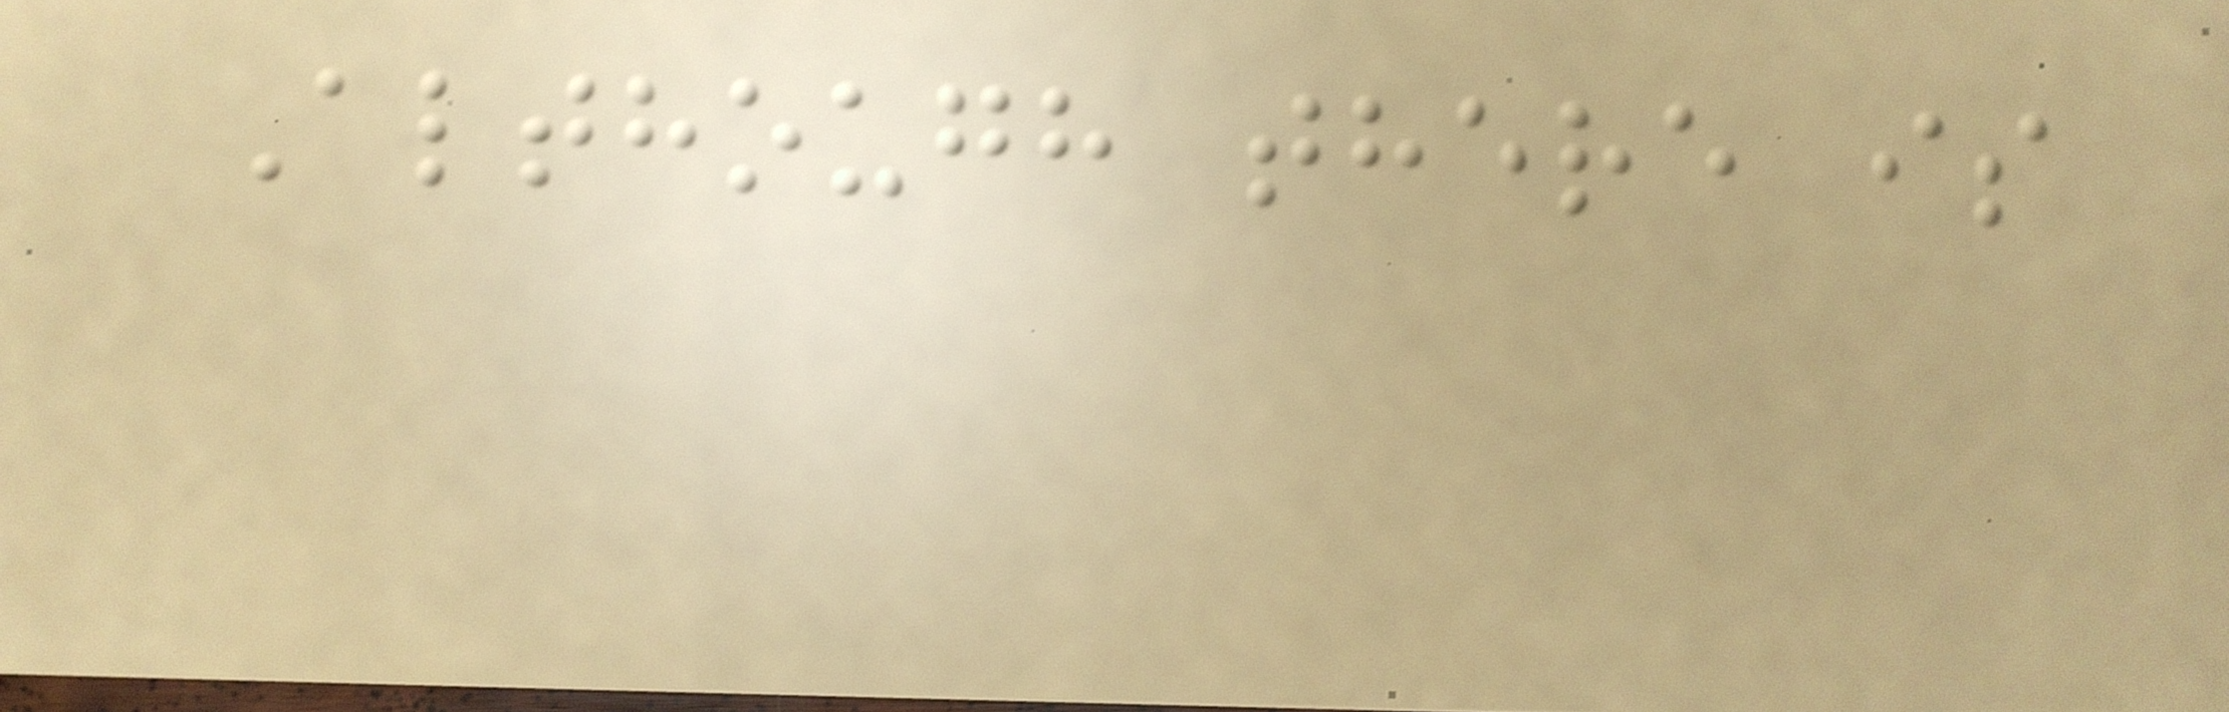Although there is
